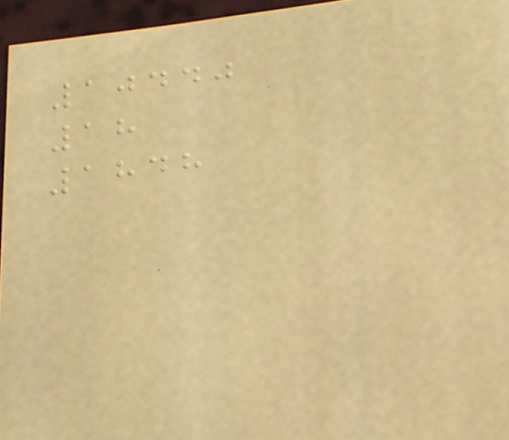10440
18
1848
